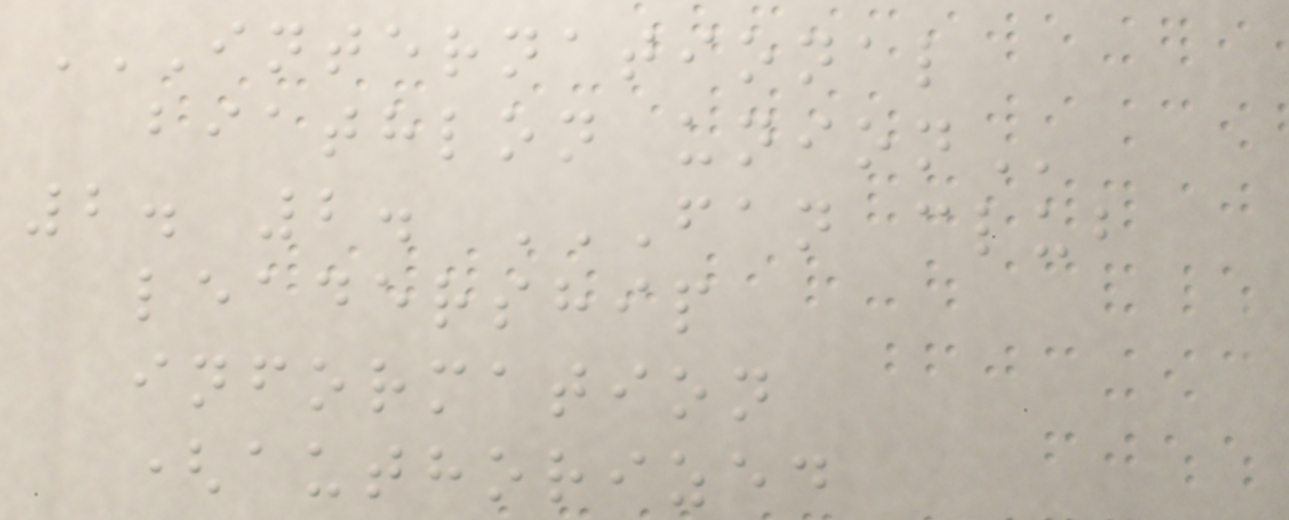INTERNATIONAL
BIATHLON UNION
2. 2. FAN CLUB
LEADERSHIP
INFORMATION
(AUTHORIZED
